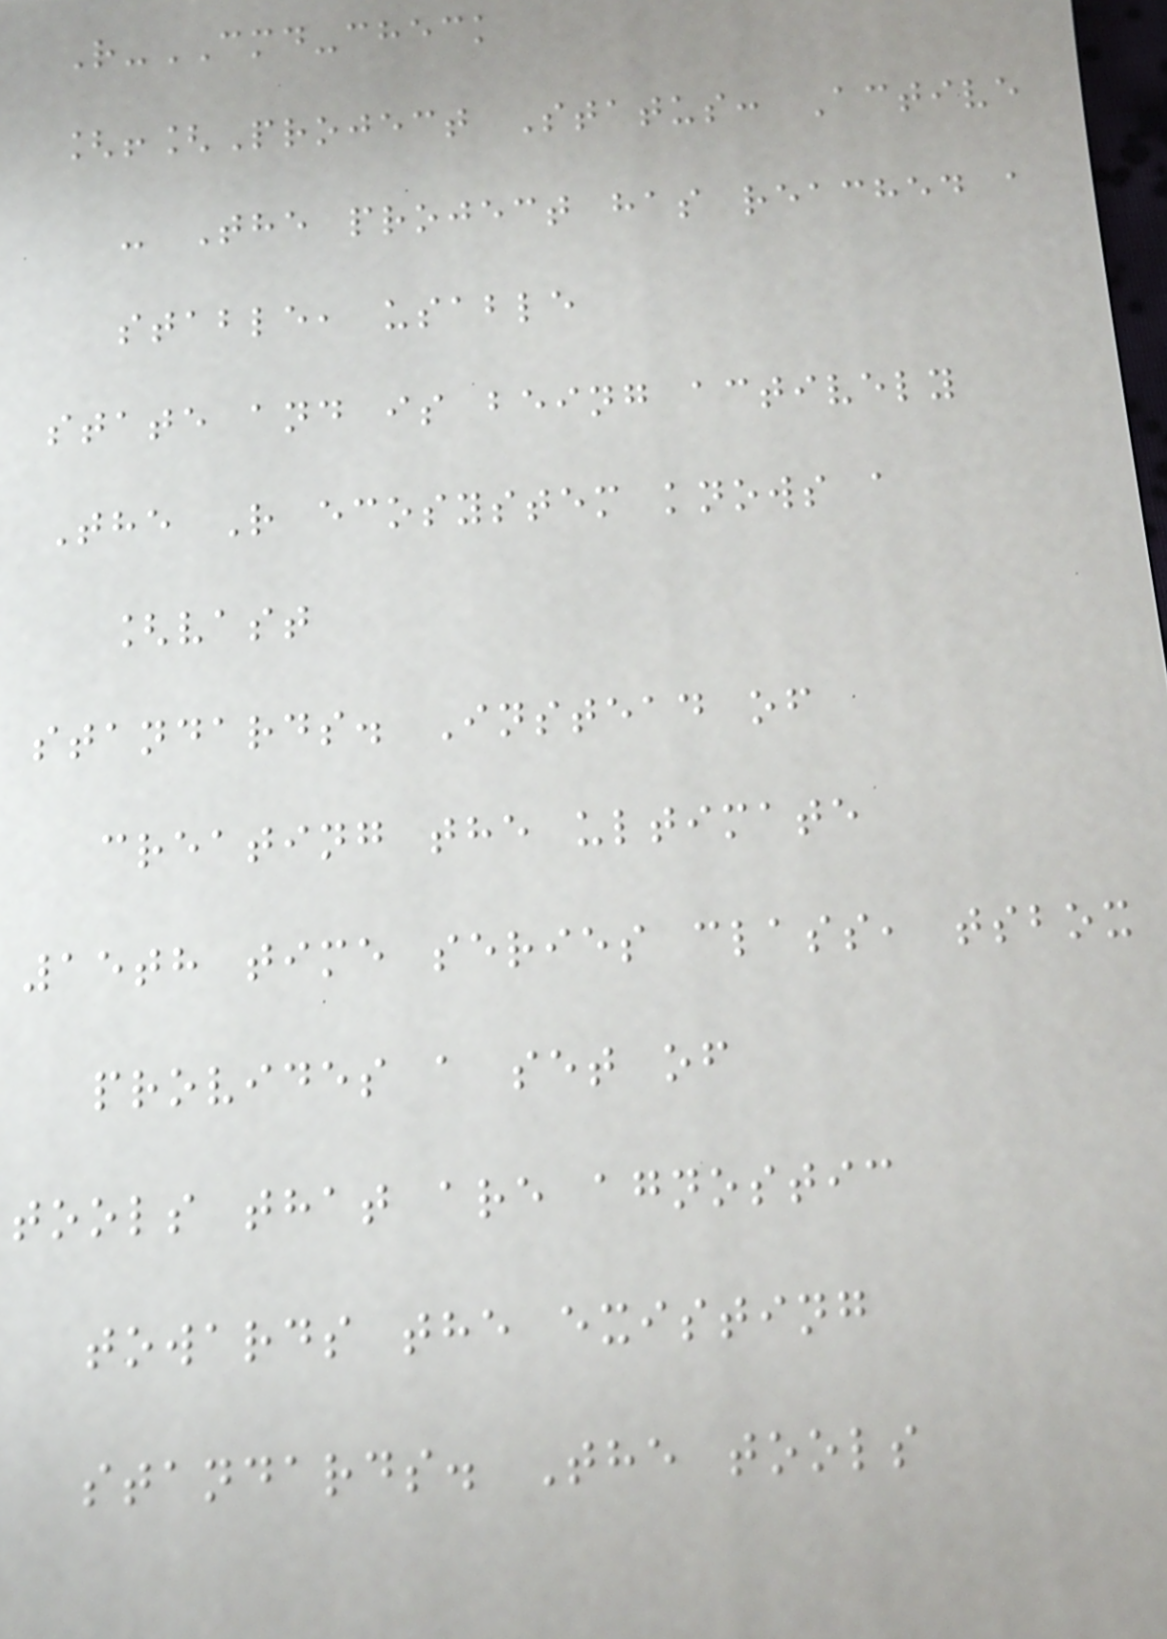R-CMD-check
[![Project Status: Active
- The project has reached a
stable, usable
state and is being actively
The R ecosystem knows a
[vast
standards. Instead of
creating the ultimate
15th time series class, tsbox
provides a set of
tools that are agnostic
towards the existing
standards. The tools
